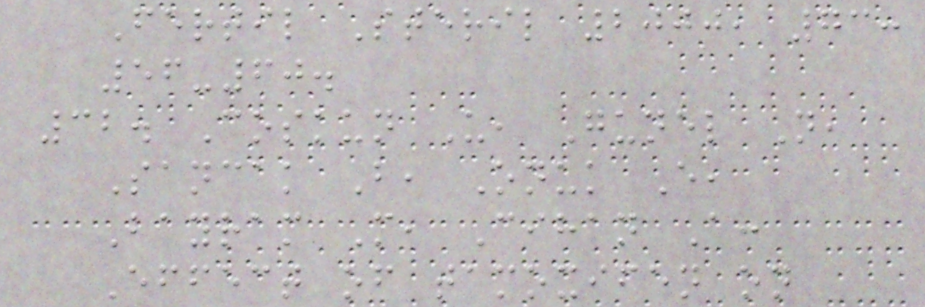Fertil Steril 2000, 73:
56-60.
32. Coskun U, Gunel N,
Sancak B, Onuk E,
Bayram M, Cihan A:
Effect of tamoxifen on
